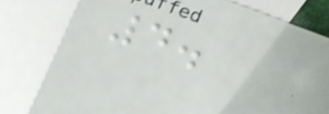4.
